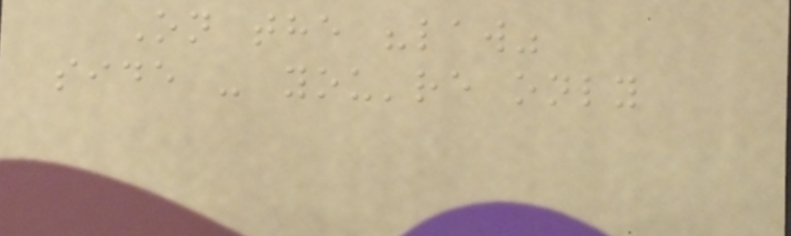On the "law"
side - you're only
